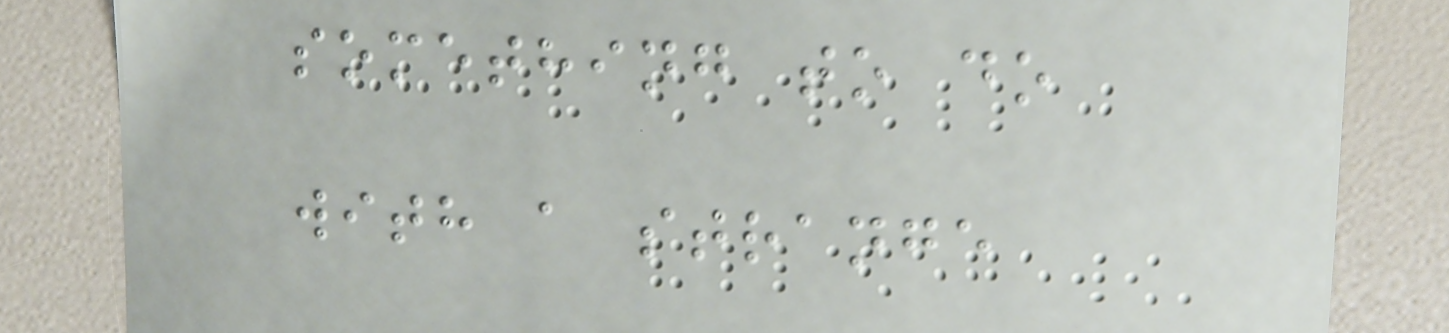something to do
with a strange
